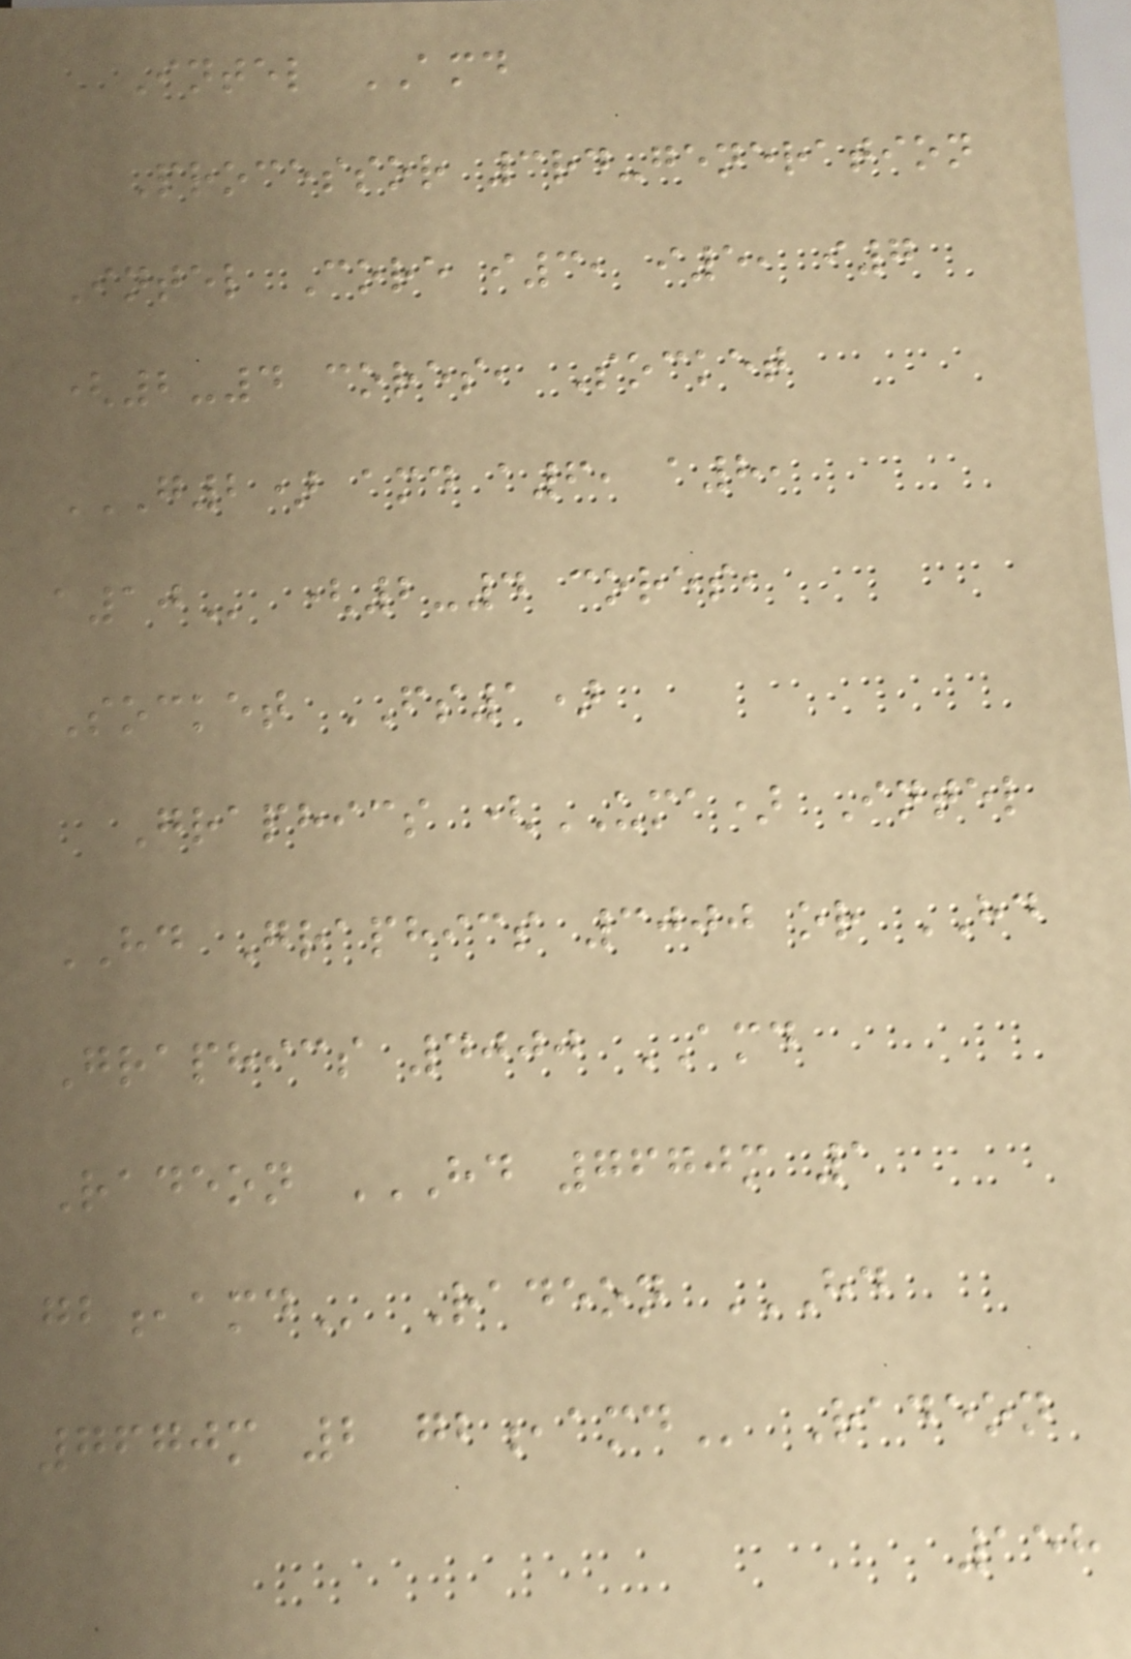Intel AMD
Processor 3rd-generation
Intel Core i3, i5, i7
(2-4 cores, Socket
G2) AMD A6, A8,
A10 (2-4 cores,
Socket FS1)
Graphics (UMA) Intel
HD Graphics 3000 or HD
Graphics 4000 AMD
Radeon HD 7670M 1
GB,AMD Radeon HD
7670M 2 GB,AMD Radeon
158
